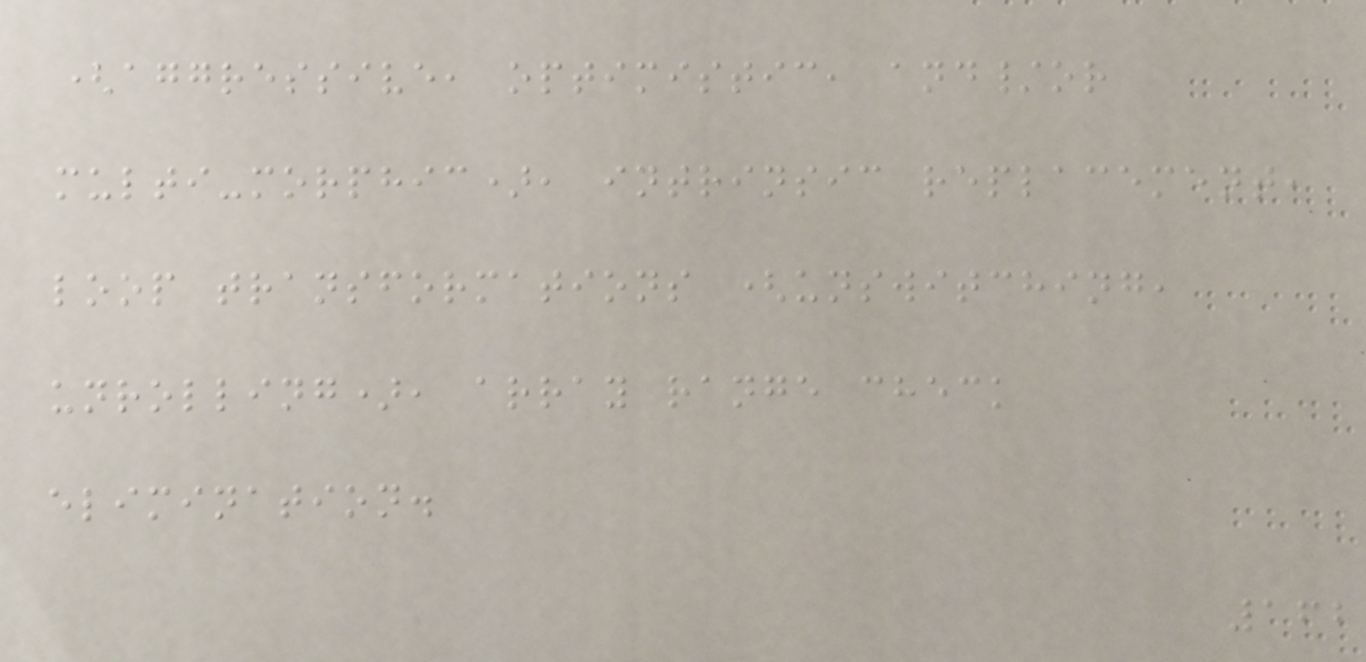(aggressive, optimistic, and/or
multi-morphic), intrinsic replacement,
loop transformations (unswitching,
unrolling), array range check
elimination.
162
